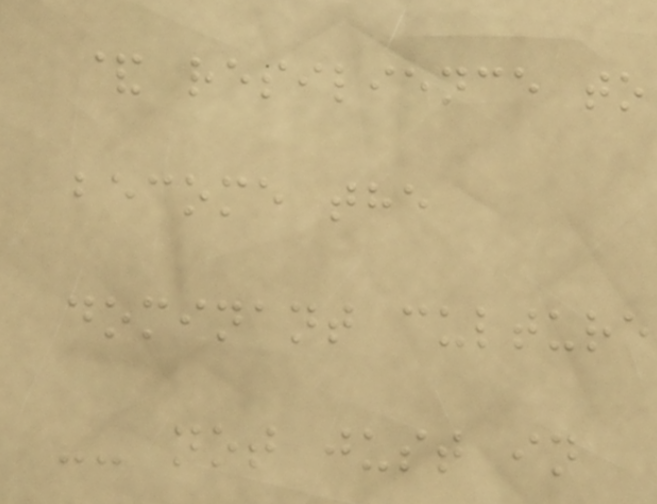& resilience to
become the
dominant culture
-- not just in
